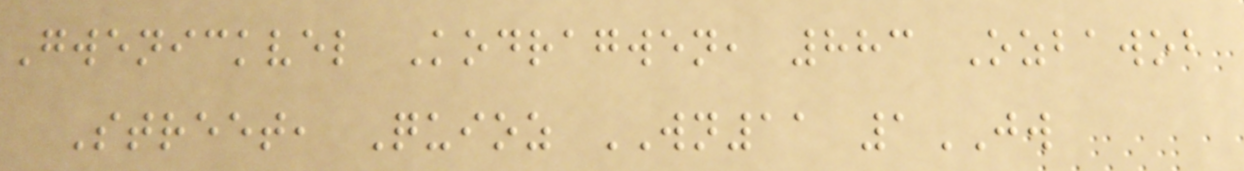Gwenickvel Kodragwen, 883 Ozbawob
Street, Quioz WN11 1JW
